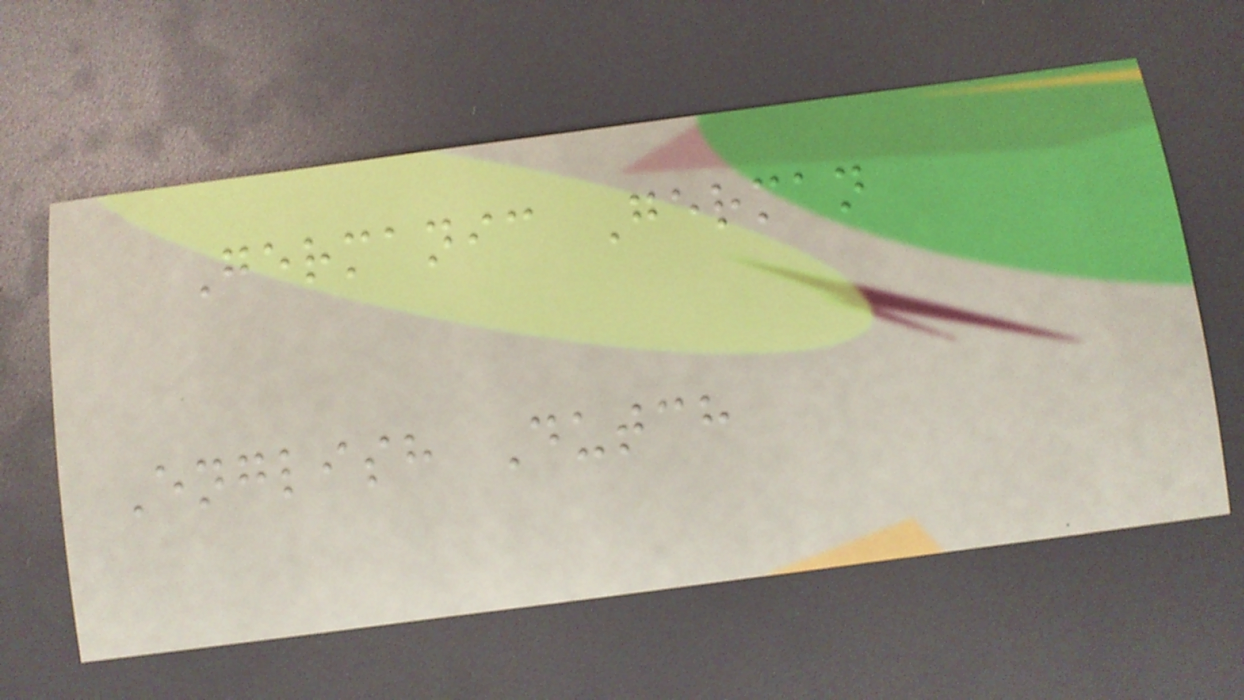Germanic German
English Dutch
